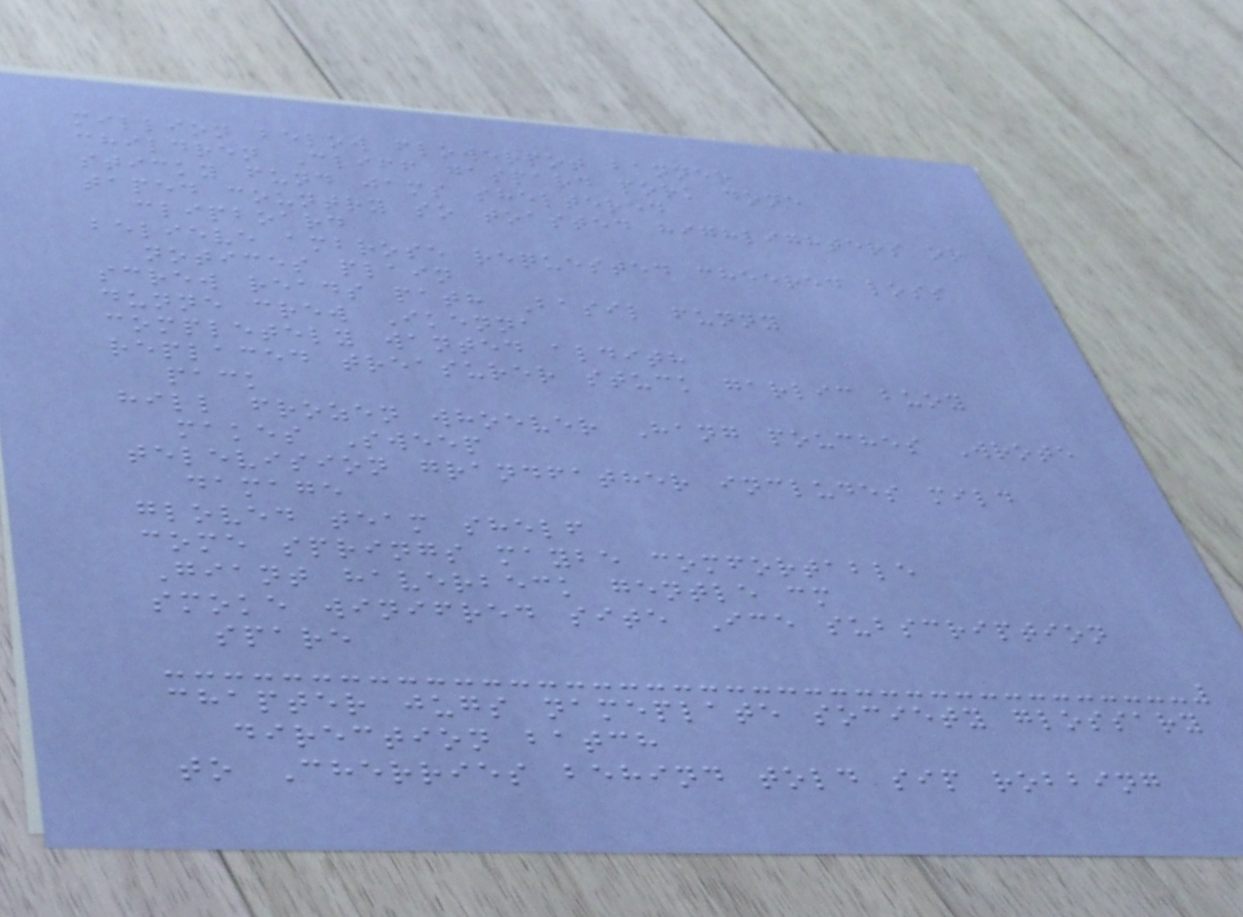million below flowerpot banner
children Cliff gaspard pork done
sticky fund jams sheltered
taped country so toasted highlighters or
clipboard
believe ambrose requested cheered loss
notices plain
screw reads path Basil funny
dunne crew Ikenna
completely wanted aldith
replaced treasurer stuck garlic buoy
pack
hill frozen whoever Hang pouches Wrote
makes Sweep
television grandfather includes mild
damage
gloved team shelf
come springs maybe comfortable
Giant haverbeck gentle cm
smoke winifred site Ice subscription
spare
chapter jugs nameplate society glossary
direction batch
to Cherries behind told sip robbing
